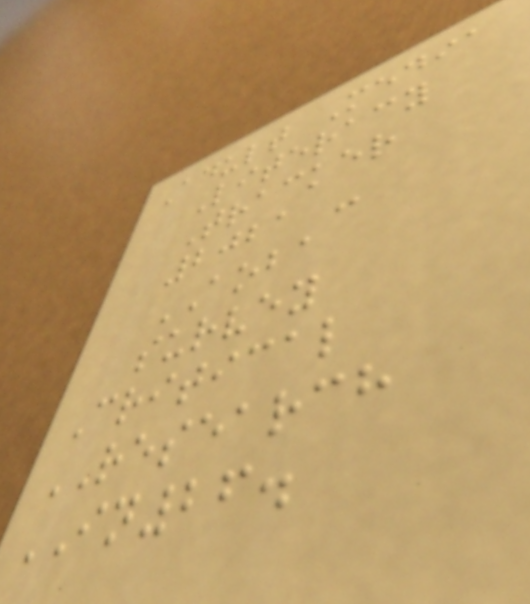Adult Media
Literacy
Tracker
2021 -
AOBA
survey
Critical
RESEARCH
IN26.
